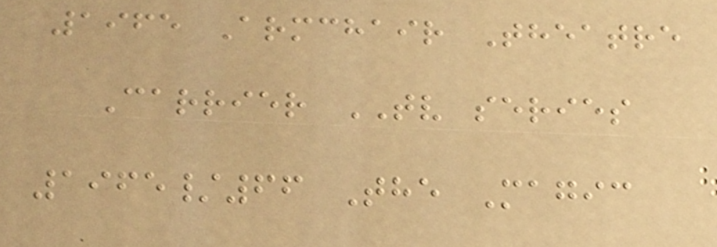1965 Armchair Theatre
Carrier TV series
1965/66 The Magic
